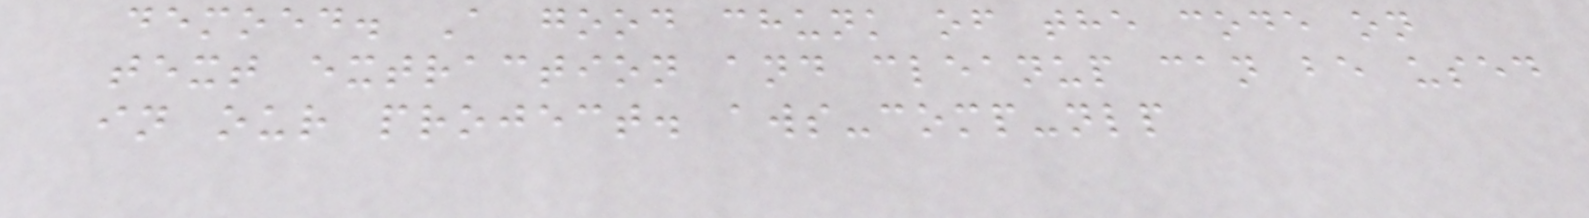demoed. A good chunk of the code on
text extraction and cleanup can be used
in our project. aws-comp-nlp
